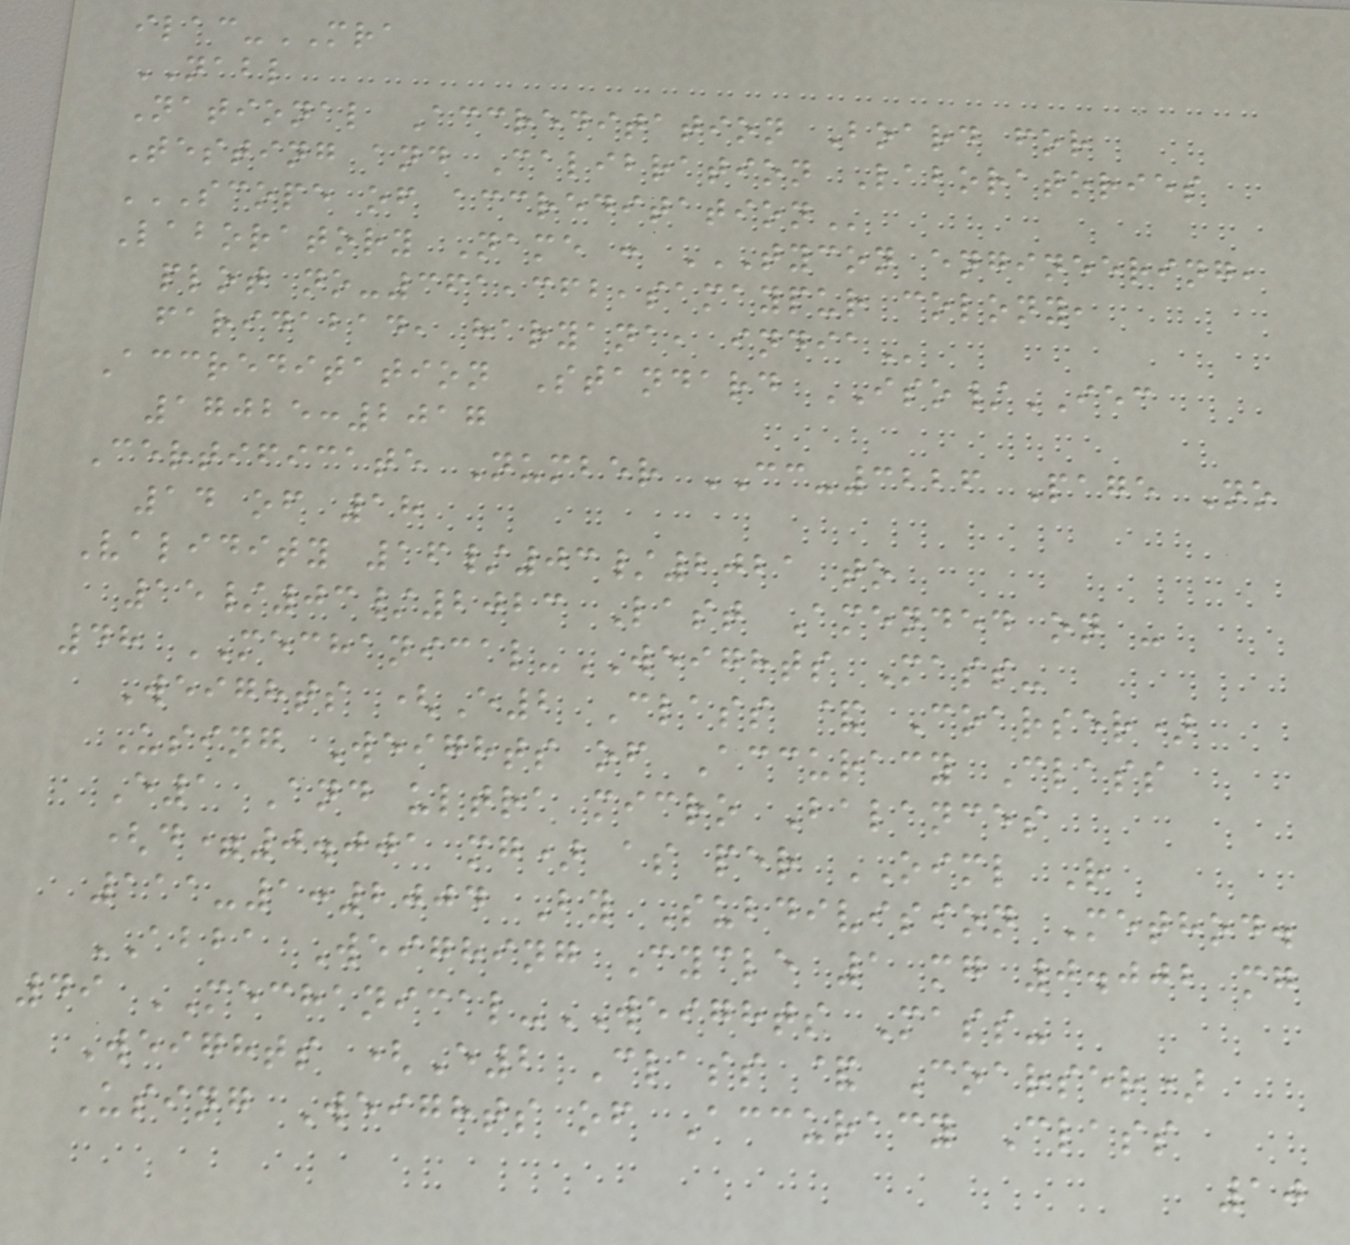ilac-MRA
NABL
National Accreditation Board for
Testing and Calibration Laboratories
SCOPE OF ACCREDITATION
Laboratory Name : TYCON ENGINEERING,
PLOT NO-361,362,SAMAYPUR COLONY,
FARIDABAD, HARYANA, INDIA
Accreditation Standard ISO/IEC
17025:2017
Certificate Number CC-3226 Page No
14 of 18
Validity 16/03/2021 to
15/03/2023 Last Amended on -
48 MECHANICAL-WEIGHTS Mass-
Weights (E2 Class & Coarser)
Using Weights of Accuracy Class
E1 And ultra micro Balances
(d=0.001 mg) as per OIML R
111-1:2004 By Subdivision Method.
ABBA Weighing Cycle 1 mg 0.002 mg
49 MECHANICAL-WEIGHTS Mass-
Weights (E2 Class & Coarser)
Using Weights of Accuracy Class
10
